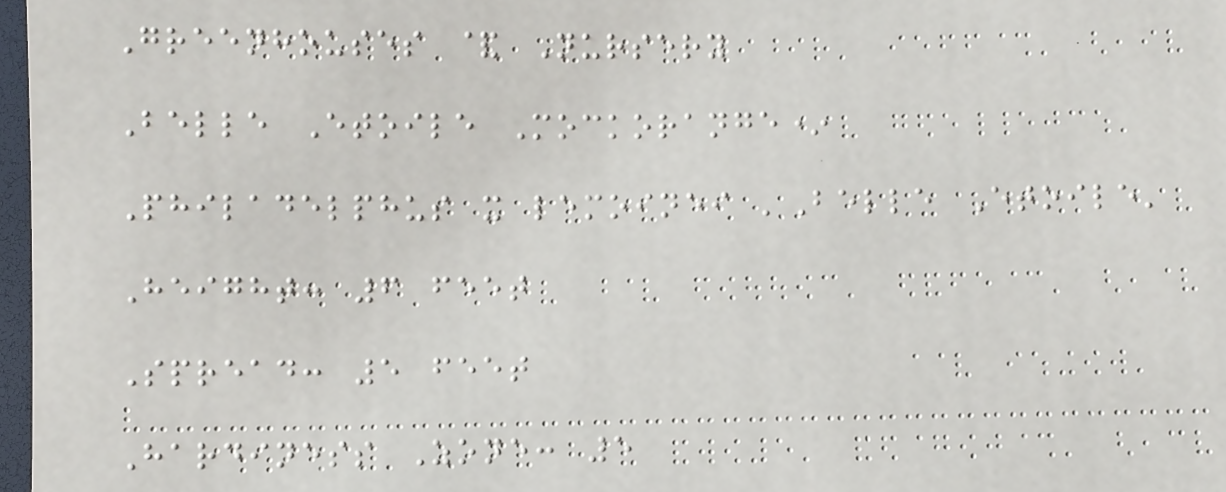Greenhouses & Nursery
Belle Etoile Mockorange*
Philadelphus x lemoinei 'Belle Etoile'
Height: 6 feet
Spread: 5 feet
Hardiness Zone: 5
